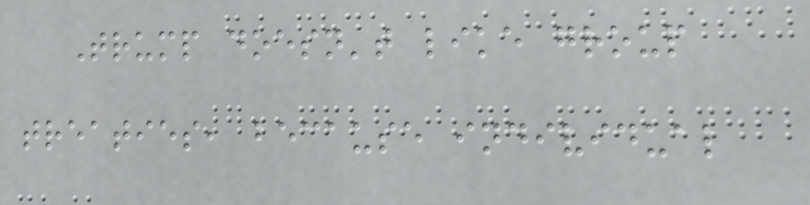Trump doesn't like group
treaties, because individual
